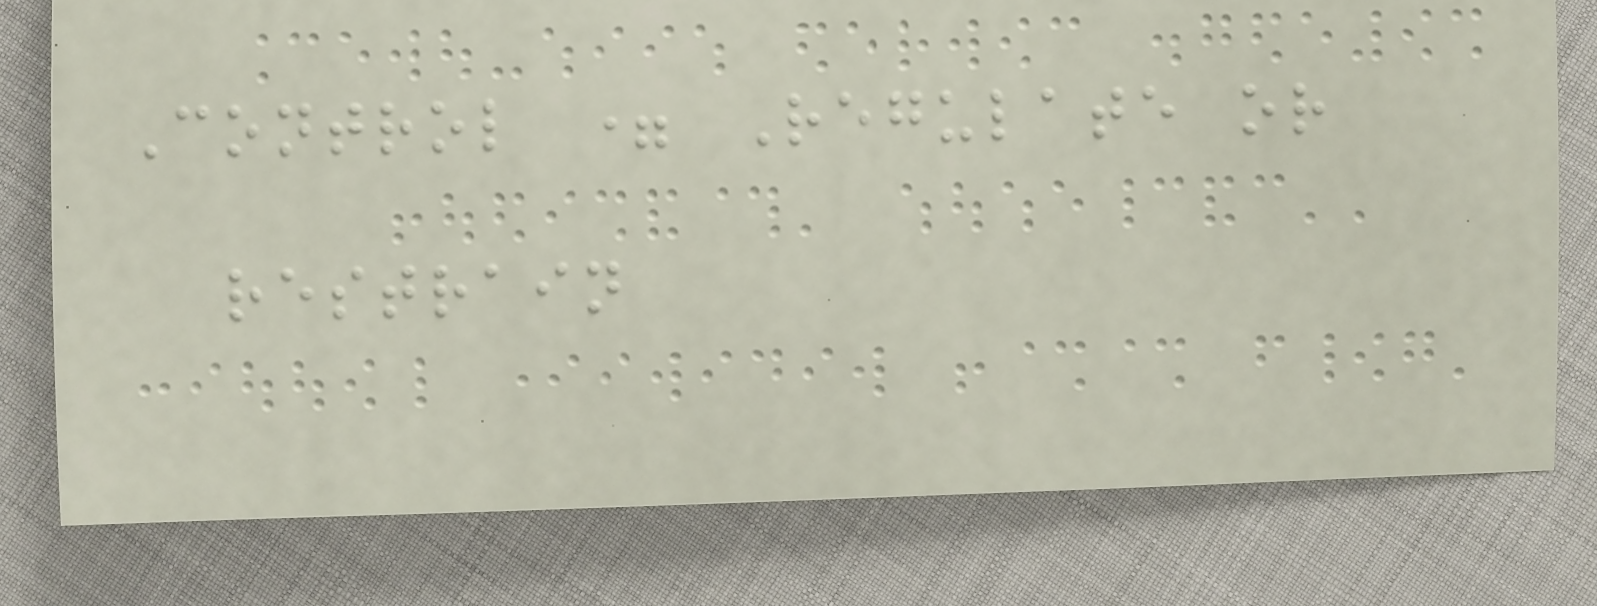Control = Regulate or
restrain
